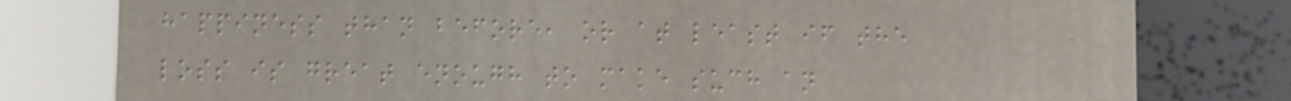happiness than before, or at least if the
loss is great enough to make such an
